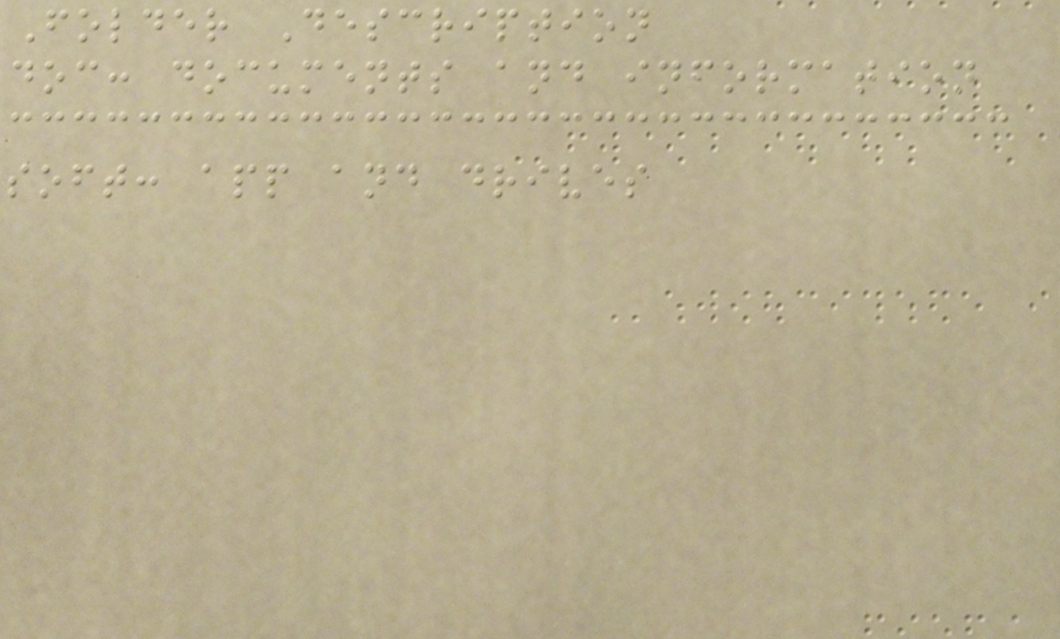Folder Description
doc: documents and information
soft: app and drives
